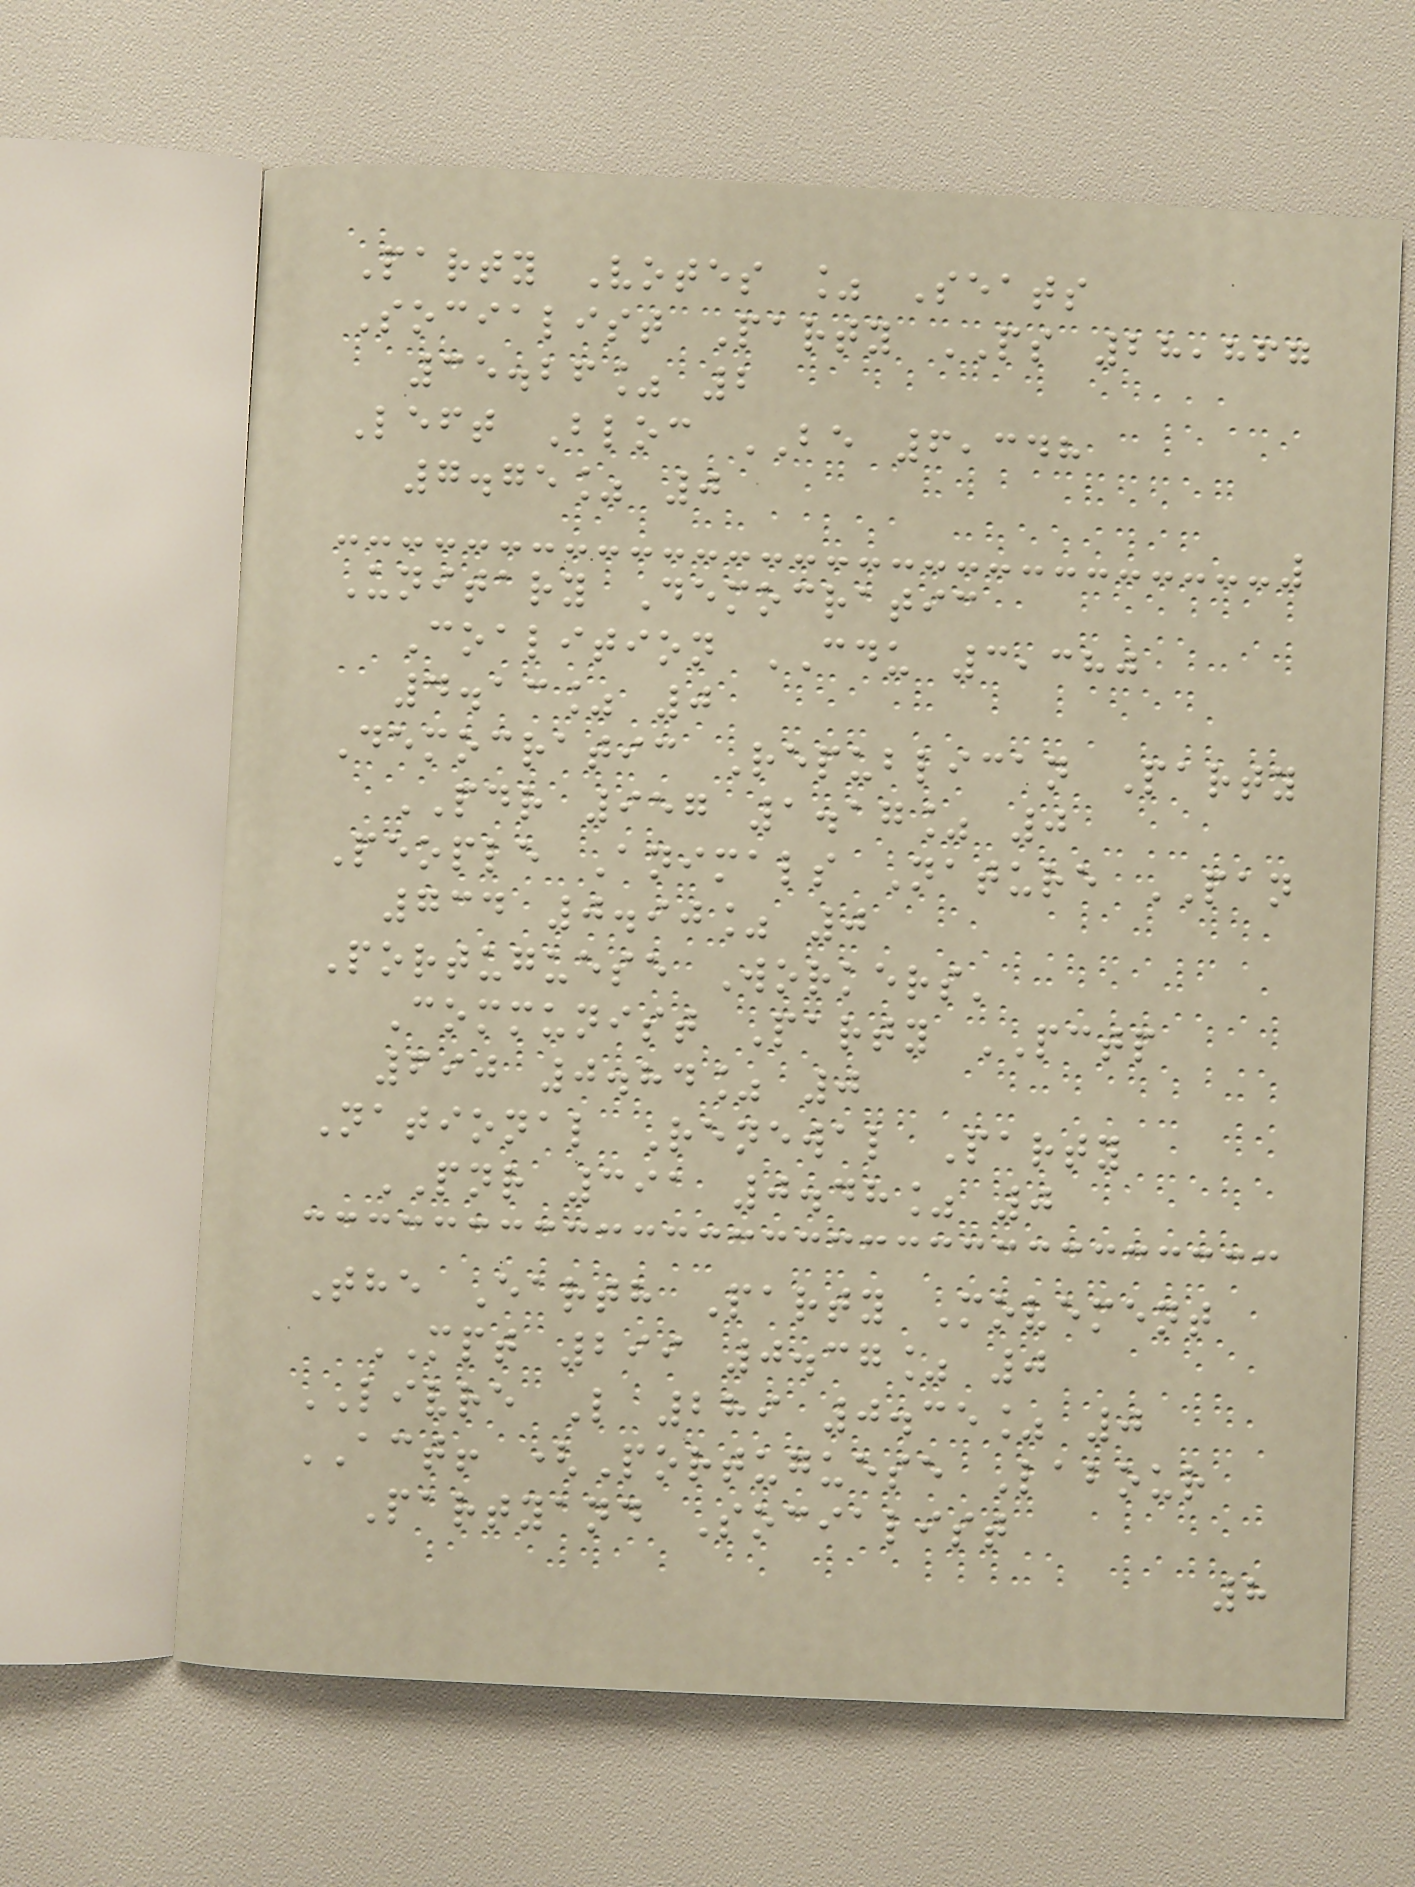Party Votes % Seats
Socialist Party PS 28,867
35.26% 2
Left Bloc BE 6,348
7.75% 0
Unitary Democratic
Coalition CDU 3,380
4.13% 0
Democratic Republican Party
PDR 957 1.17% 0
People Animals Nature PAN
734 0.90% 0
Portuguese Workers'
Communist Party PCTP
690 0.84% 0
National Renewal Party
PNR 391 0.48% 0
The Earth Party Movement
MPT 299 0.37% 0
LIVRE L 289 0.35% 0
ACT! (Portuguese Labour
Partyand Socialist
8
